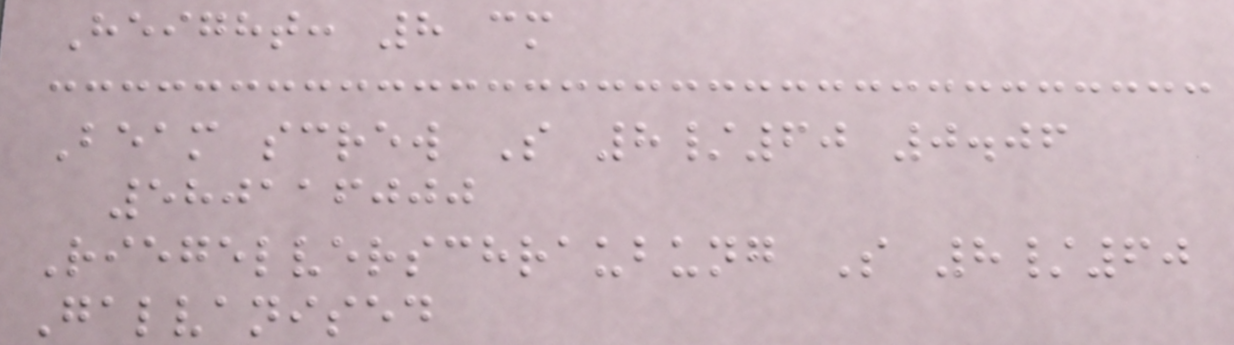Height: 8 cm
Beam screw S 8/60 0.06
580116000
Riegelverschraubung S 8/60
Galvanised
